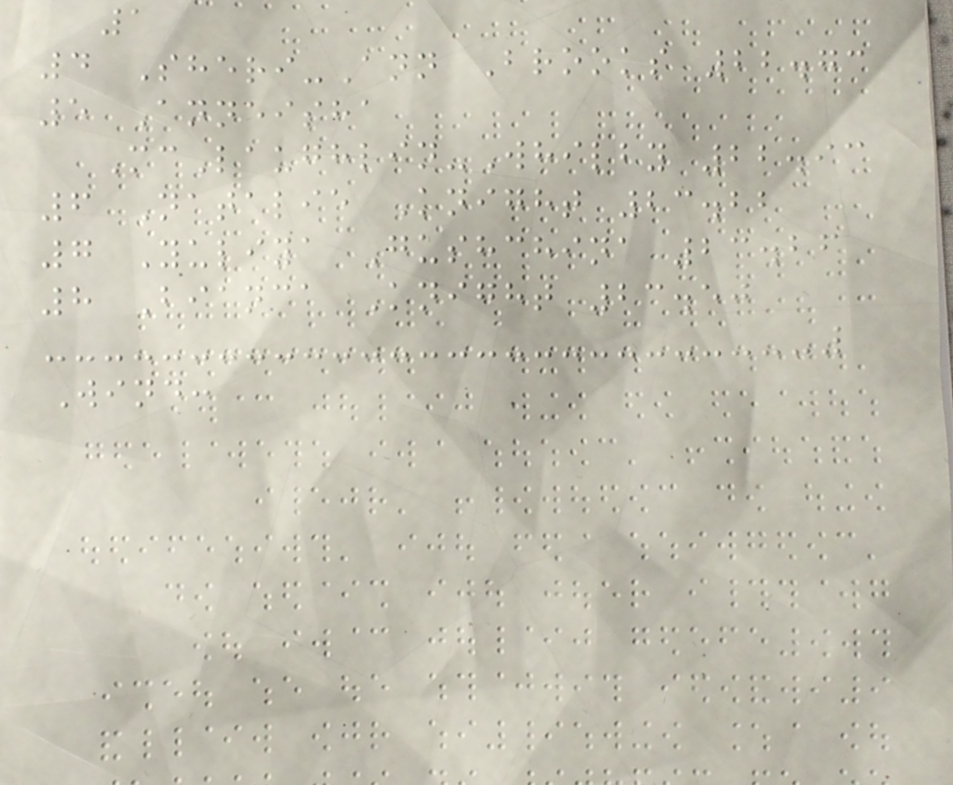1
4 Sheri-Ann Brooks 22.73
5 Anneisha
McLaughlin-Whilby 22.93
6 Natalie Knight 23.22
7 Yuliya Gushchina 23.26
8 Bianca Knight 23.50
Wind:
